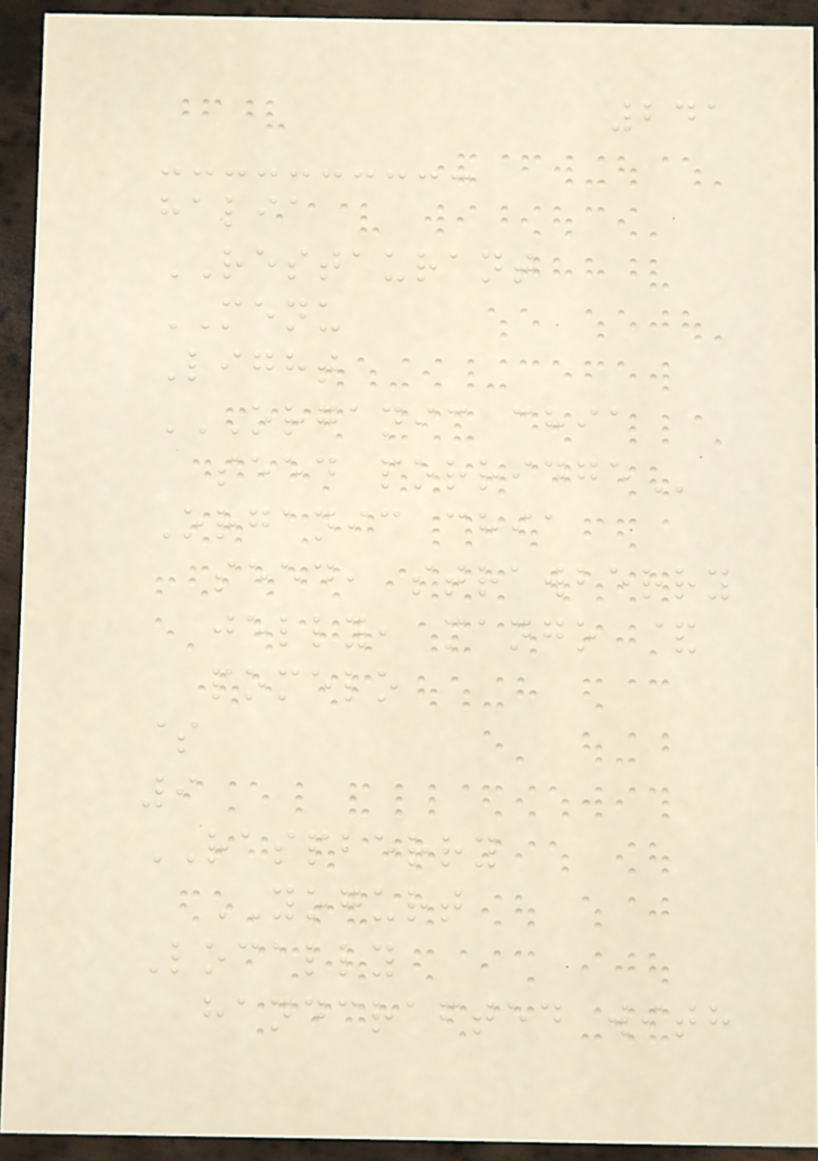241
halia
RESTAURANT
MENU
Light
ORGANIC CHIA
SEED PORRIDGE
Organic chia
seed, strawberry
jelly, mango &
pomelo
$
9
RASPBERRY
YOGURT
Locally
handcrafted with
